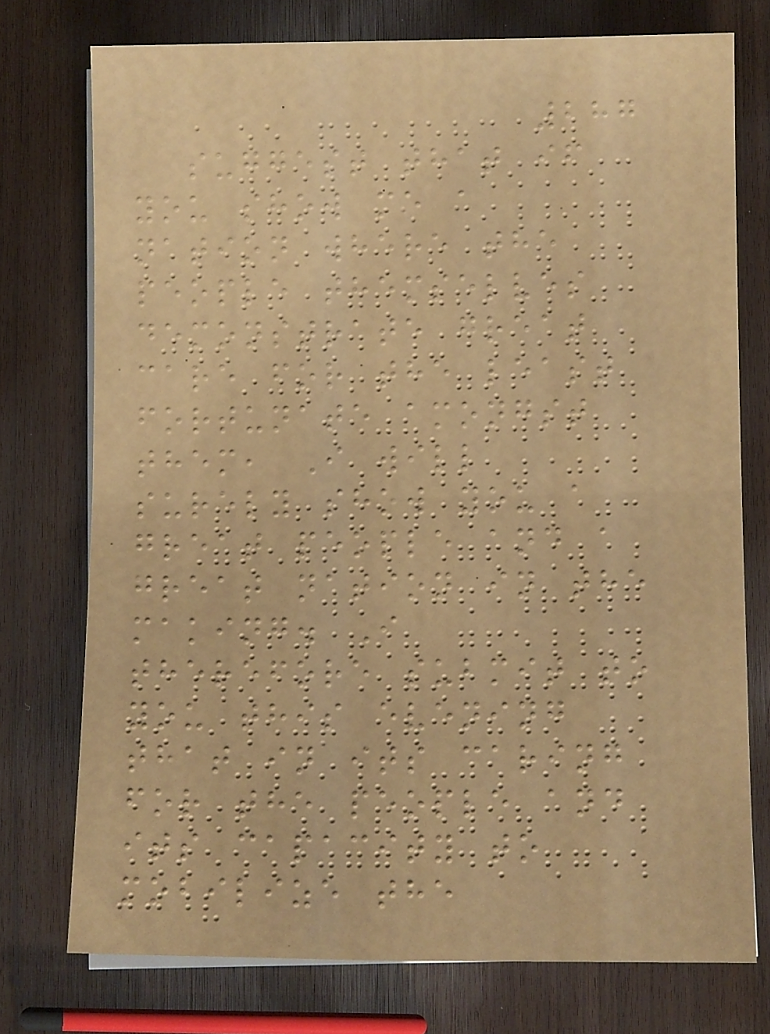287
suggest that if
you show me a
nation where the
people themselves
demonstrate great
care for the least
fortunate amongst
them, I will
surely show you a
great people and a
great nation in the
making. I
therefore submit to
you this evening
that in its caring
for the people and
its capacity to
mobilize the
